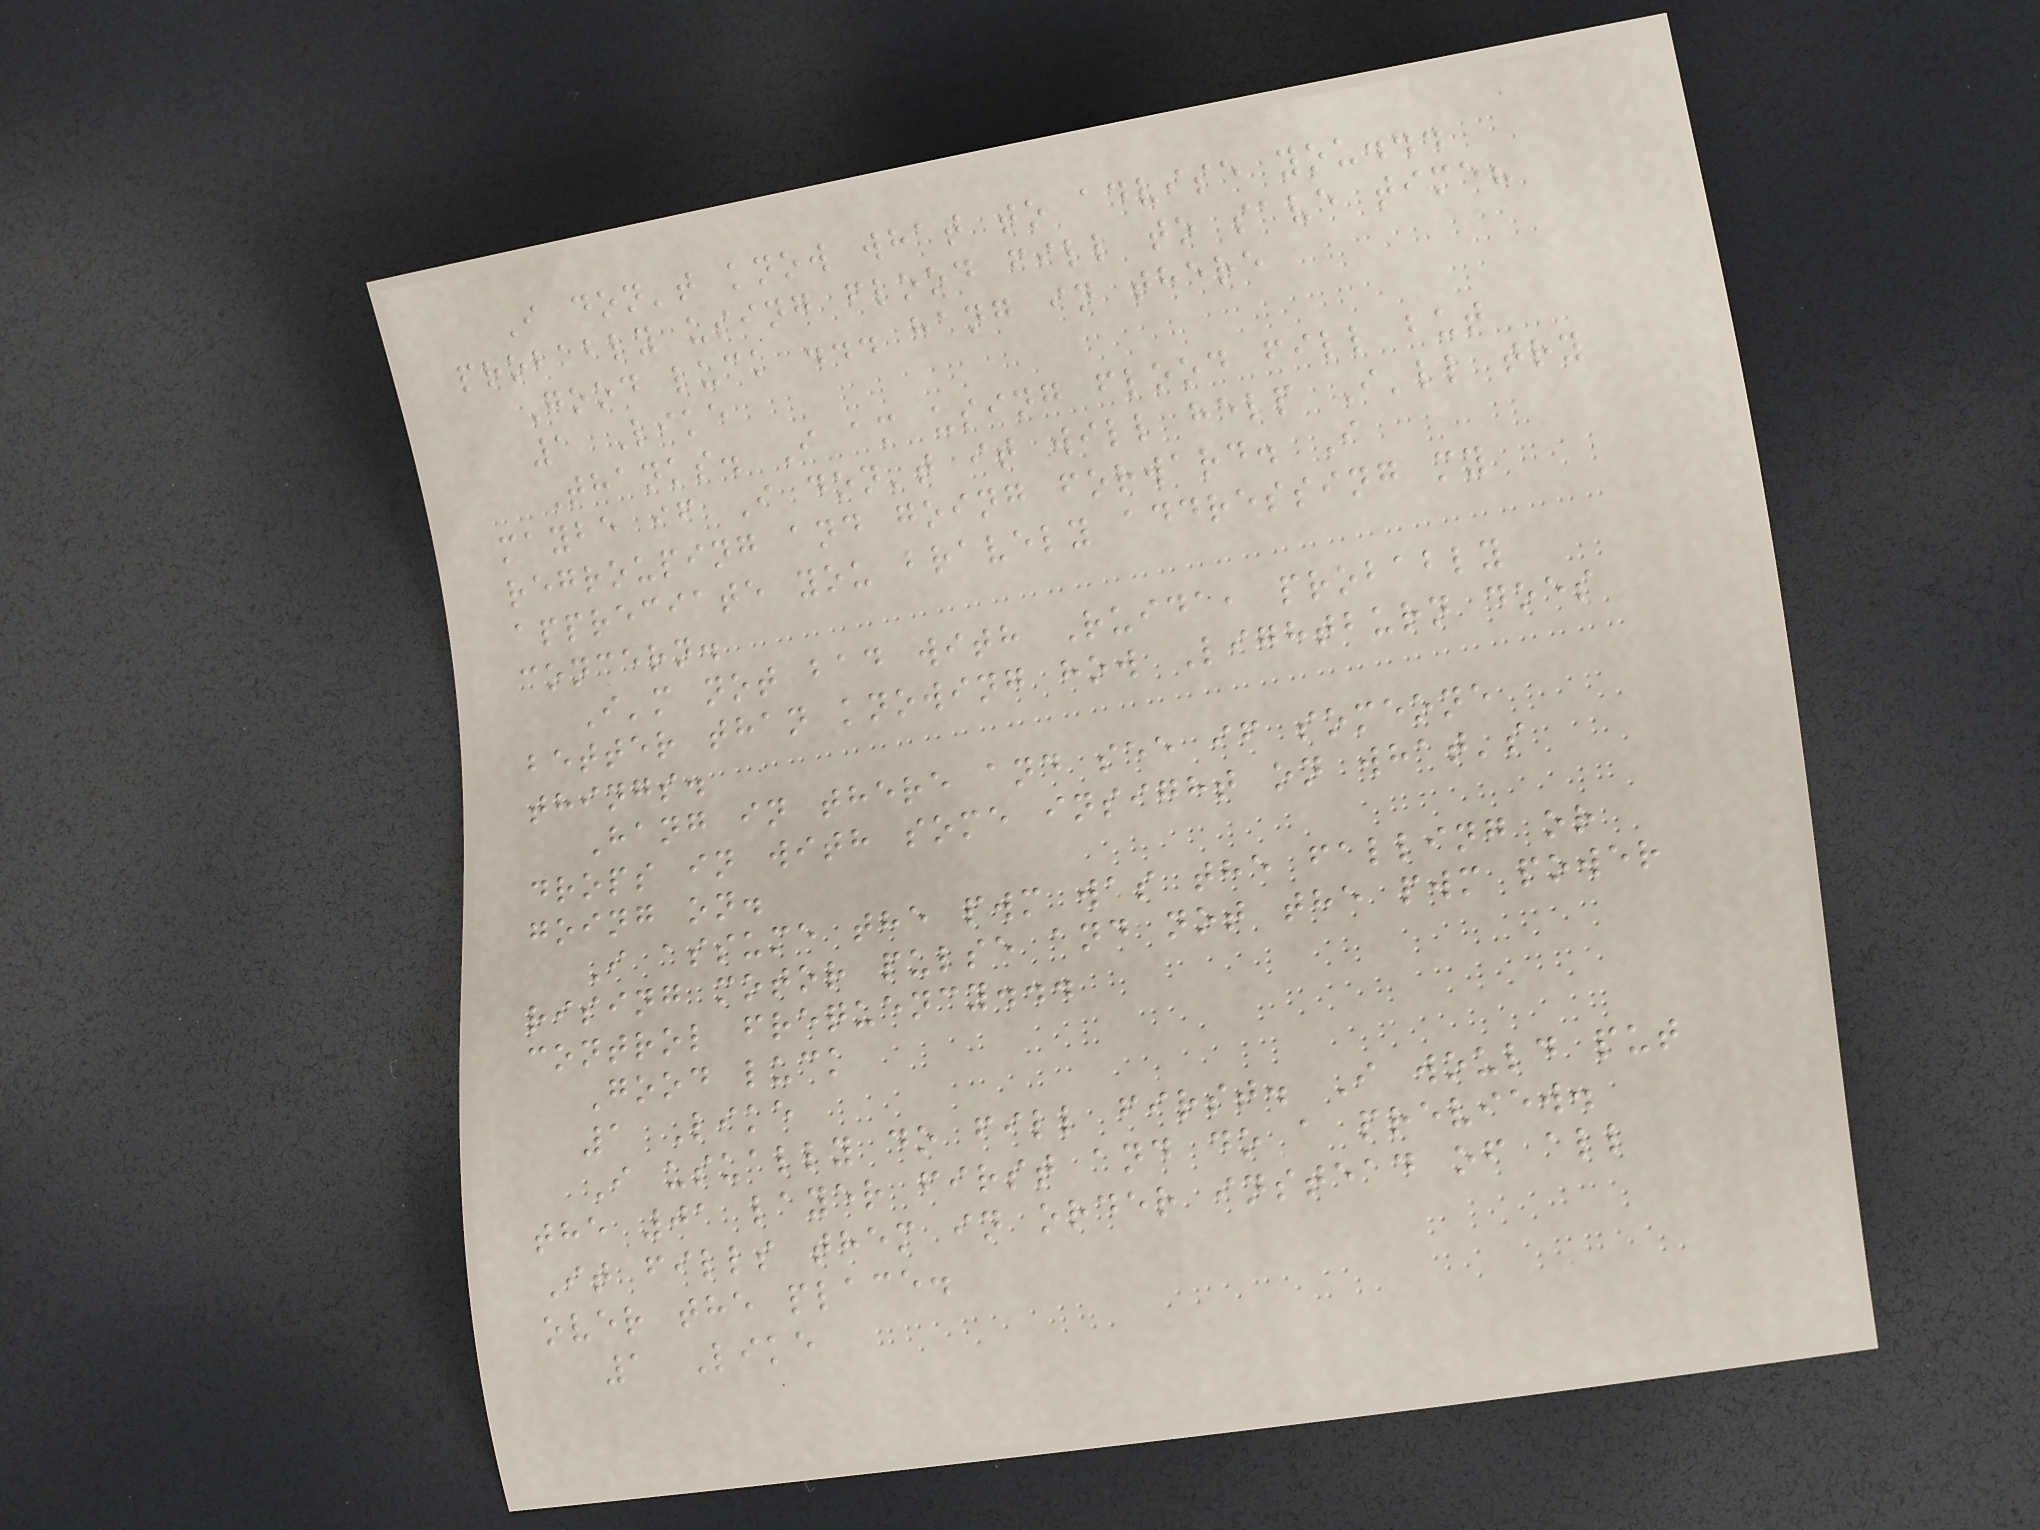I don't know what to advise you...
probably using flood fill to save time?
Good luck ... hang in there
1 Like
Thanks. I am using flood fill but
maybe if I don't it will help I'll try
regrouping and going forward. I
appreciate you bravely addressing my
concern.
I'm not bad with Ruida, probably
better than knowing how Lightburn does
things.
Hang in there and see if someone
drops in with some insight on what's
going on.
I assume the pwm was the falling or
rising motor pulse and not the pwm power
control frequency...
Good luck
1 Like
I usually do fill first. I would put
the 01 layer first and do a preview.
It fills them in order instead of all
over the place.
1 Like
